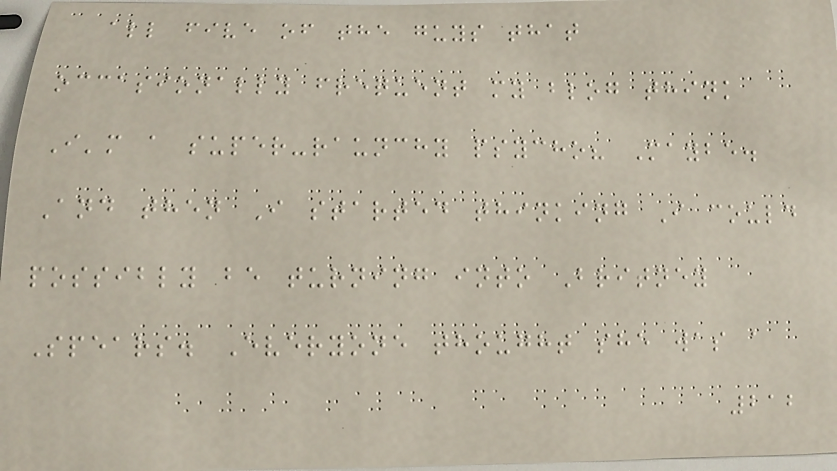all five of the guys that
occasionally frequent my blog think
I'm a super-raunchy psycho? Maybe.
And then I started thinking I could
possibly be turning into Britney
Spears. Everyone thought she was a
212
